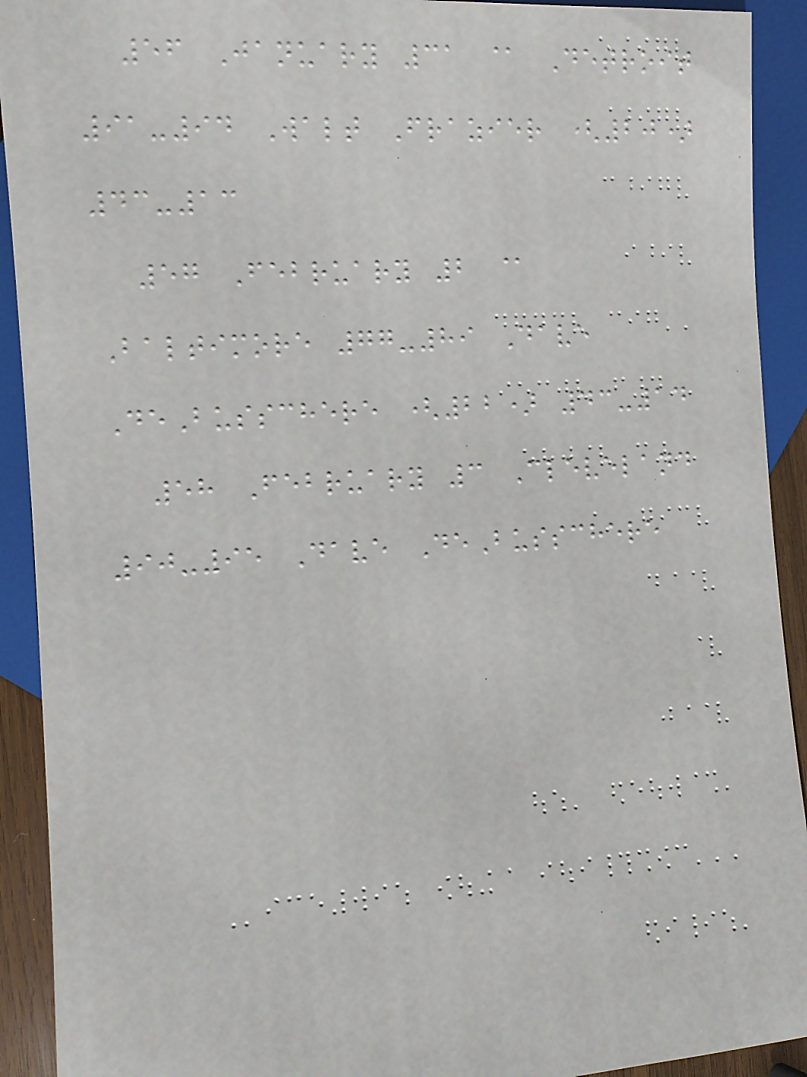56 January 31 @ Detroit
91-94 Walt Frazier (20)
43-13
57 February 2 @
Baltimore 77-89 Dave
DeBusschere (22) 43-14
58 February 3 Cleveland
90-95 Dave DeBusschere
